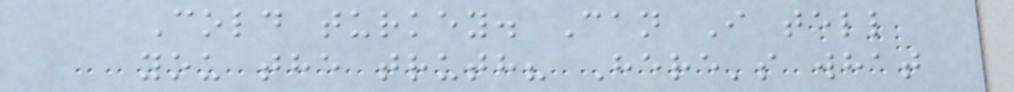Cold turkey. Can I tell
you the truth? Here's what
